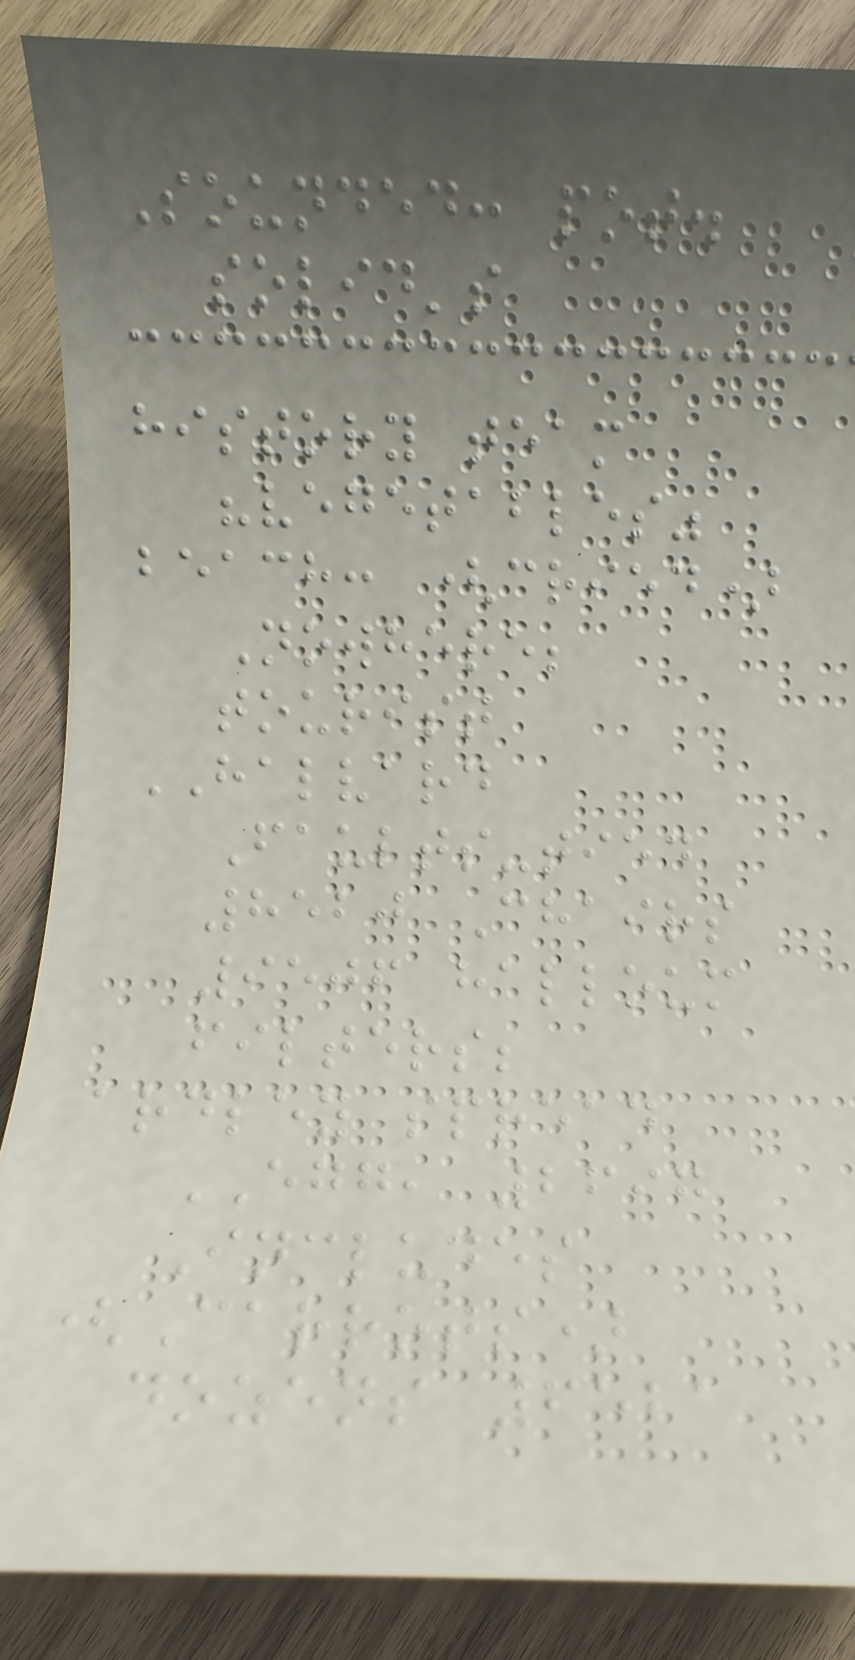Sounded: pot.
solid's
history team
"vegetables"
beach: (cried)
Nowhere;
tourist
HALVARD
Faults-tied
8520 Chairs
9506 halloum
filters;
ardley spread
EGG, 2697
Includes
(Carrots)
dozens 6521
